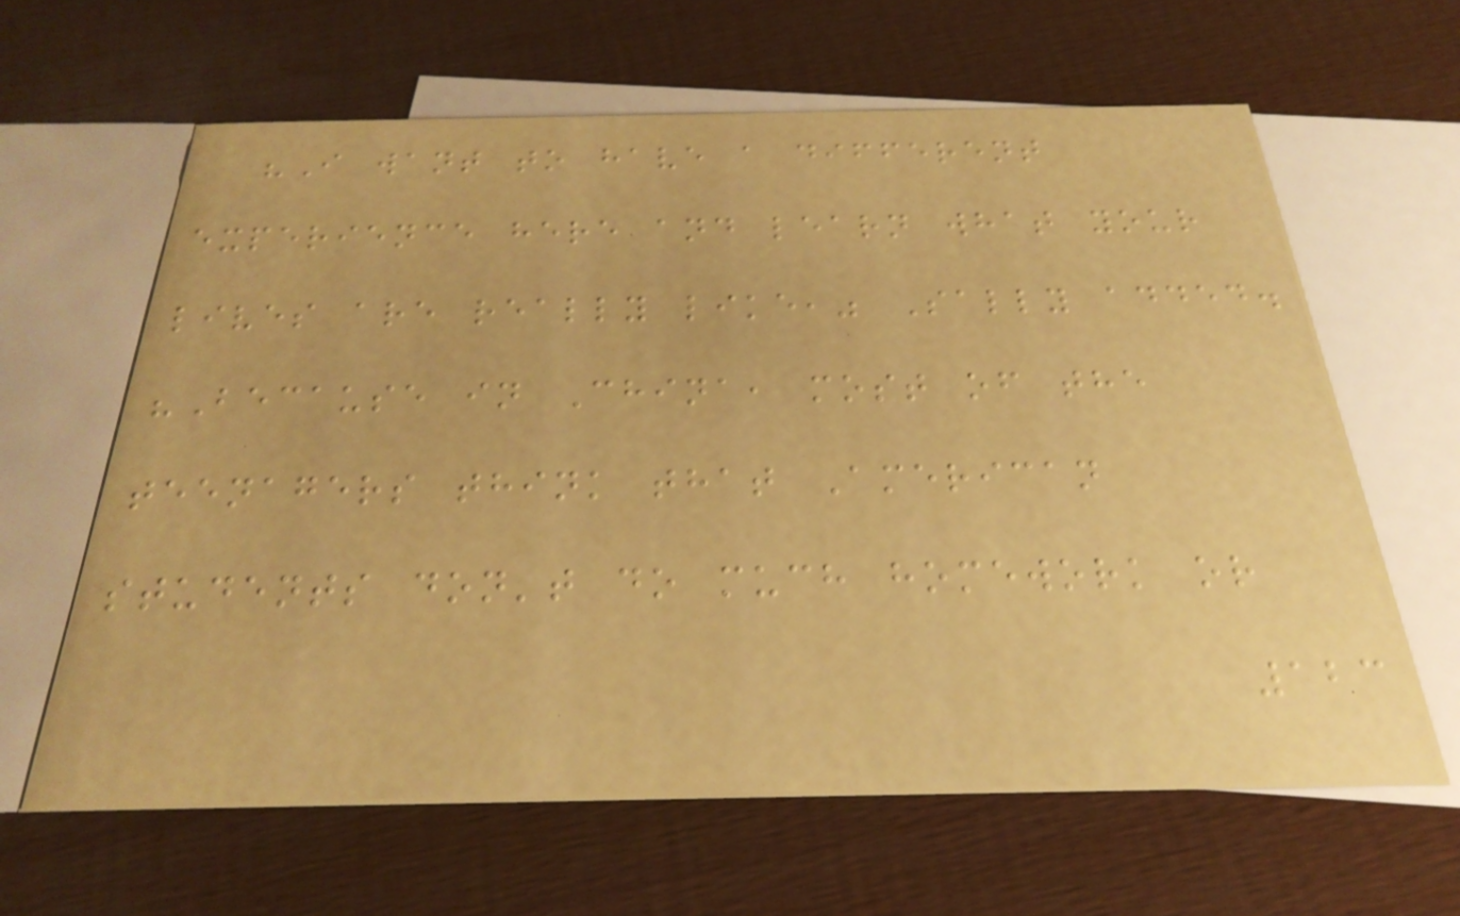"I want to have a different
experience here and learn what your
lives are really like," Sally added.
"Because in China, most of the
teenagers think that American
students don't do much homework or
123
